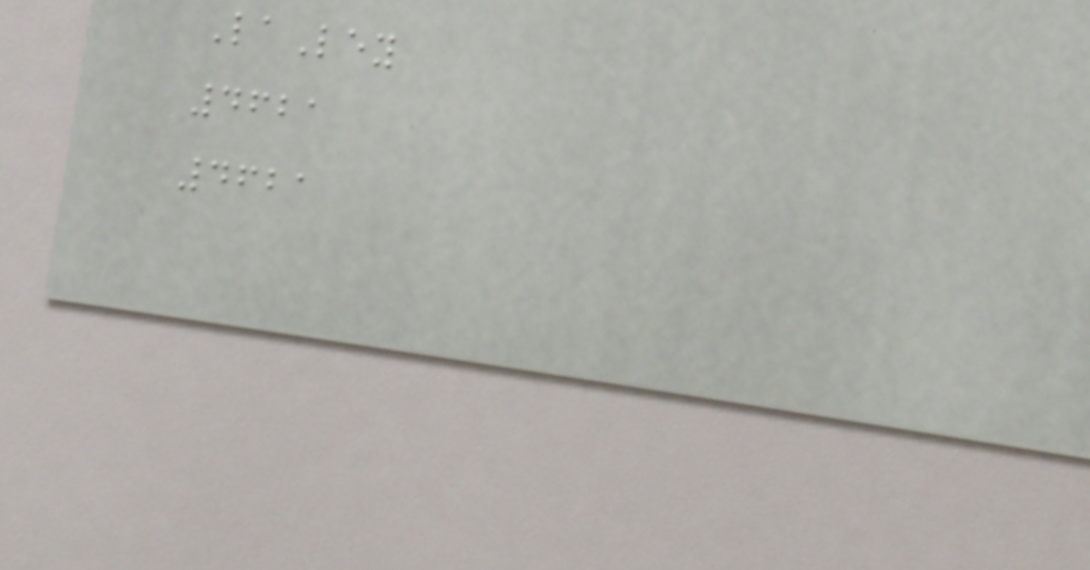LaLey
4621
4621
